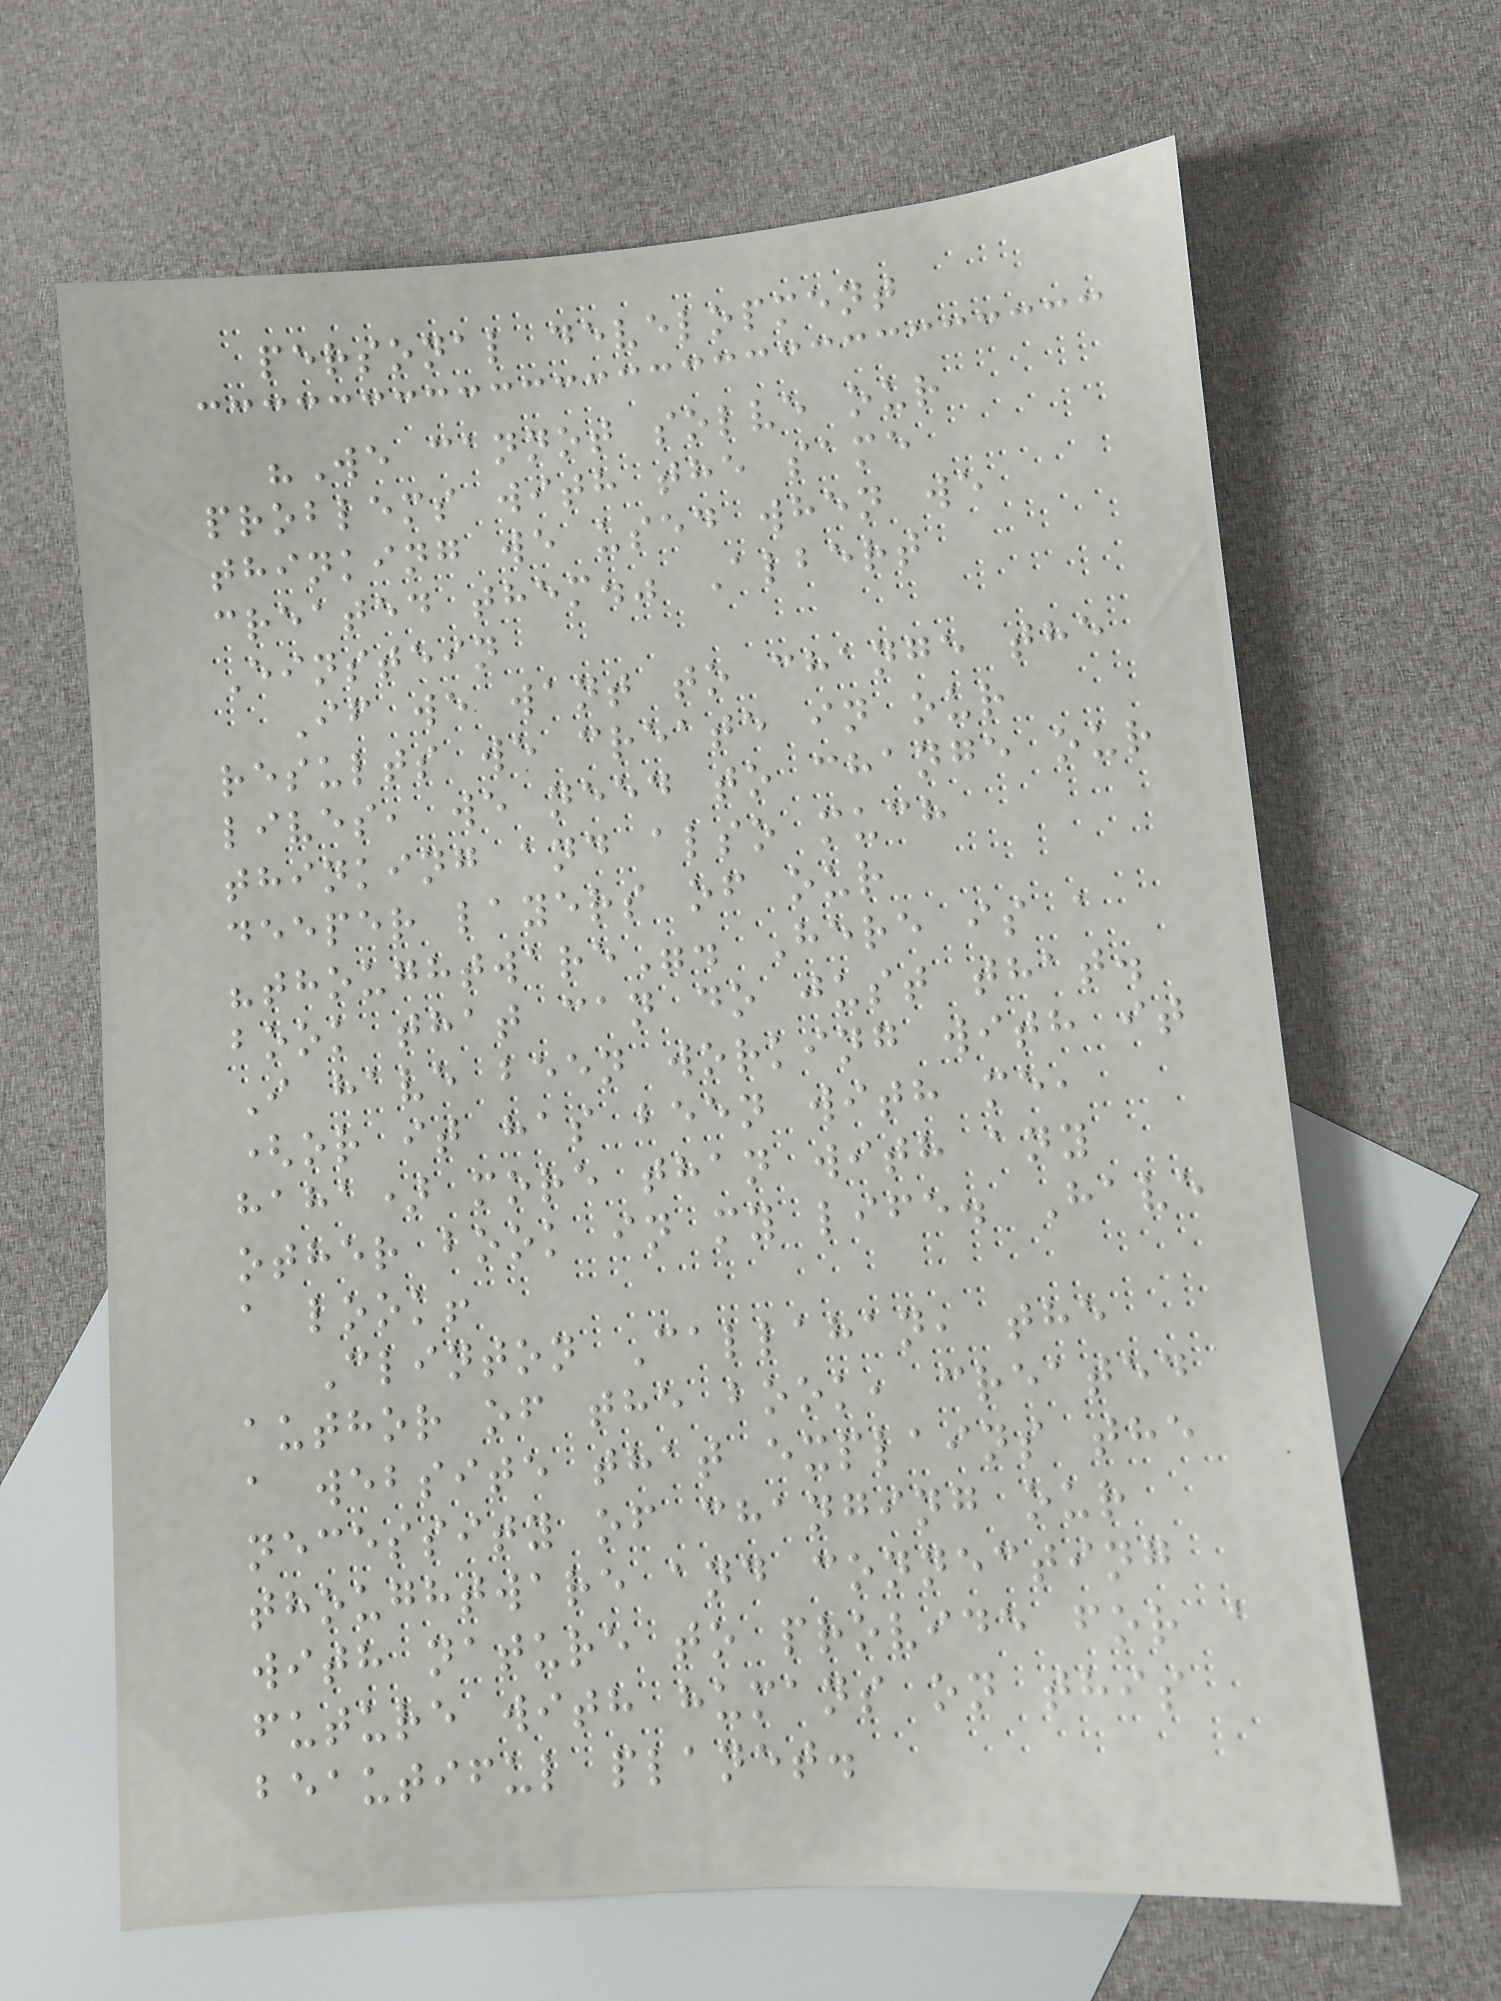personal development
"We cannot solve our
problems with the same
thinking we used when we
created them." Albert
Einstein
If we want to change the
results we create in our
lives, we need to change our
thinking and also much
deeper layers of our
"thoughtware". Here is a
book that can do just that.
I have been working with it
(or it has been with me,
haha) more than with any
other book in my life. Have
a look!
Clinton Callahan, the
author of the book, created
a website that explains the
necessity of changing our
thoughtware and connecting
with nature to provide for a
future with humans on this
beautiful planet.
